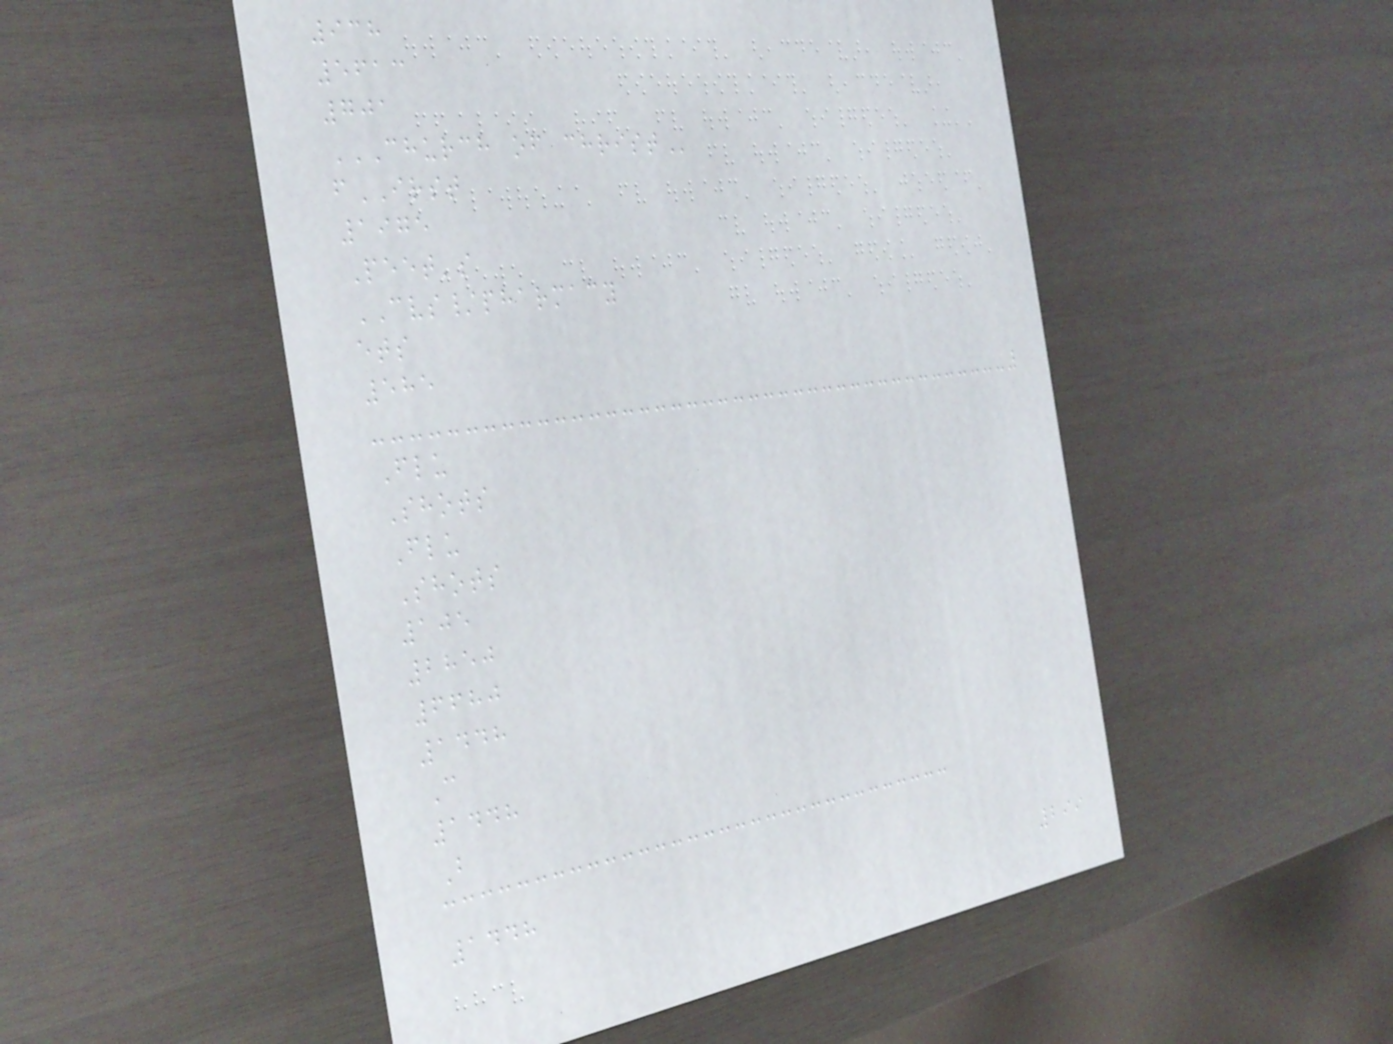938
5613
701
CHURCH OF CHRIST
fIRST
1975
Peet's
CVS/pharmacy
ets
585
Flu
Shots
Flu
Shots
105
2850
6680
1448
C
1448
B
1448
299
